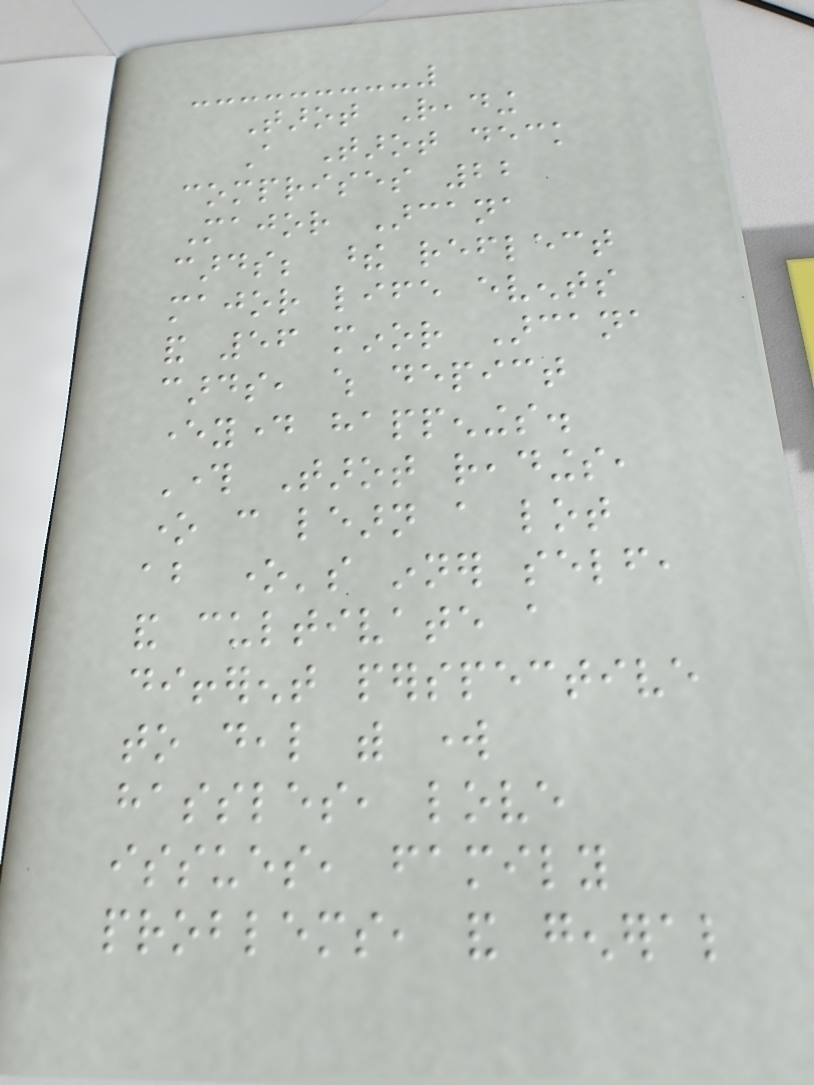Tarot Reading
A Tarot deck
comprises 22
Major Arcana
cards; these reflect
major life events
and 56 minor Arcana
cards, which depict
everyday happenings.
Through Tarot readings,
one can learn a lot
about one's inner self,
and cultivate a
different perspective
to deal with work
hassles, love
issues, family
problems, and general
